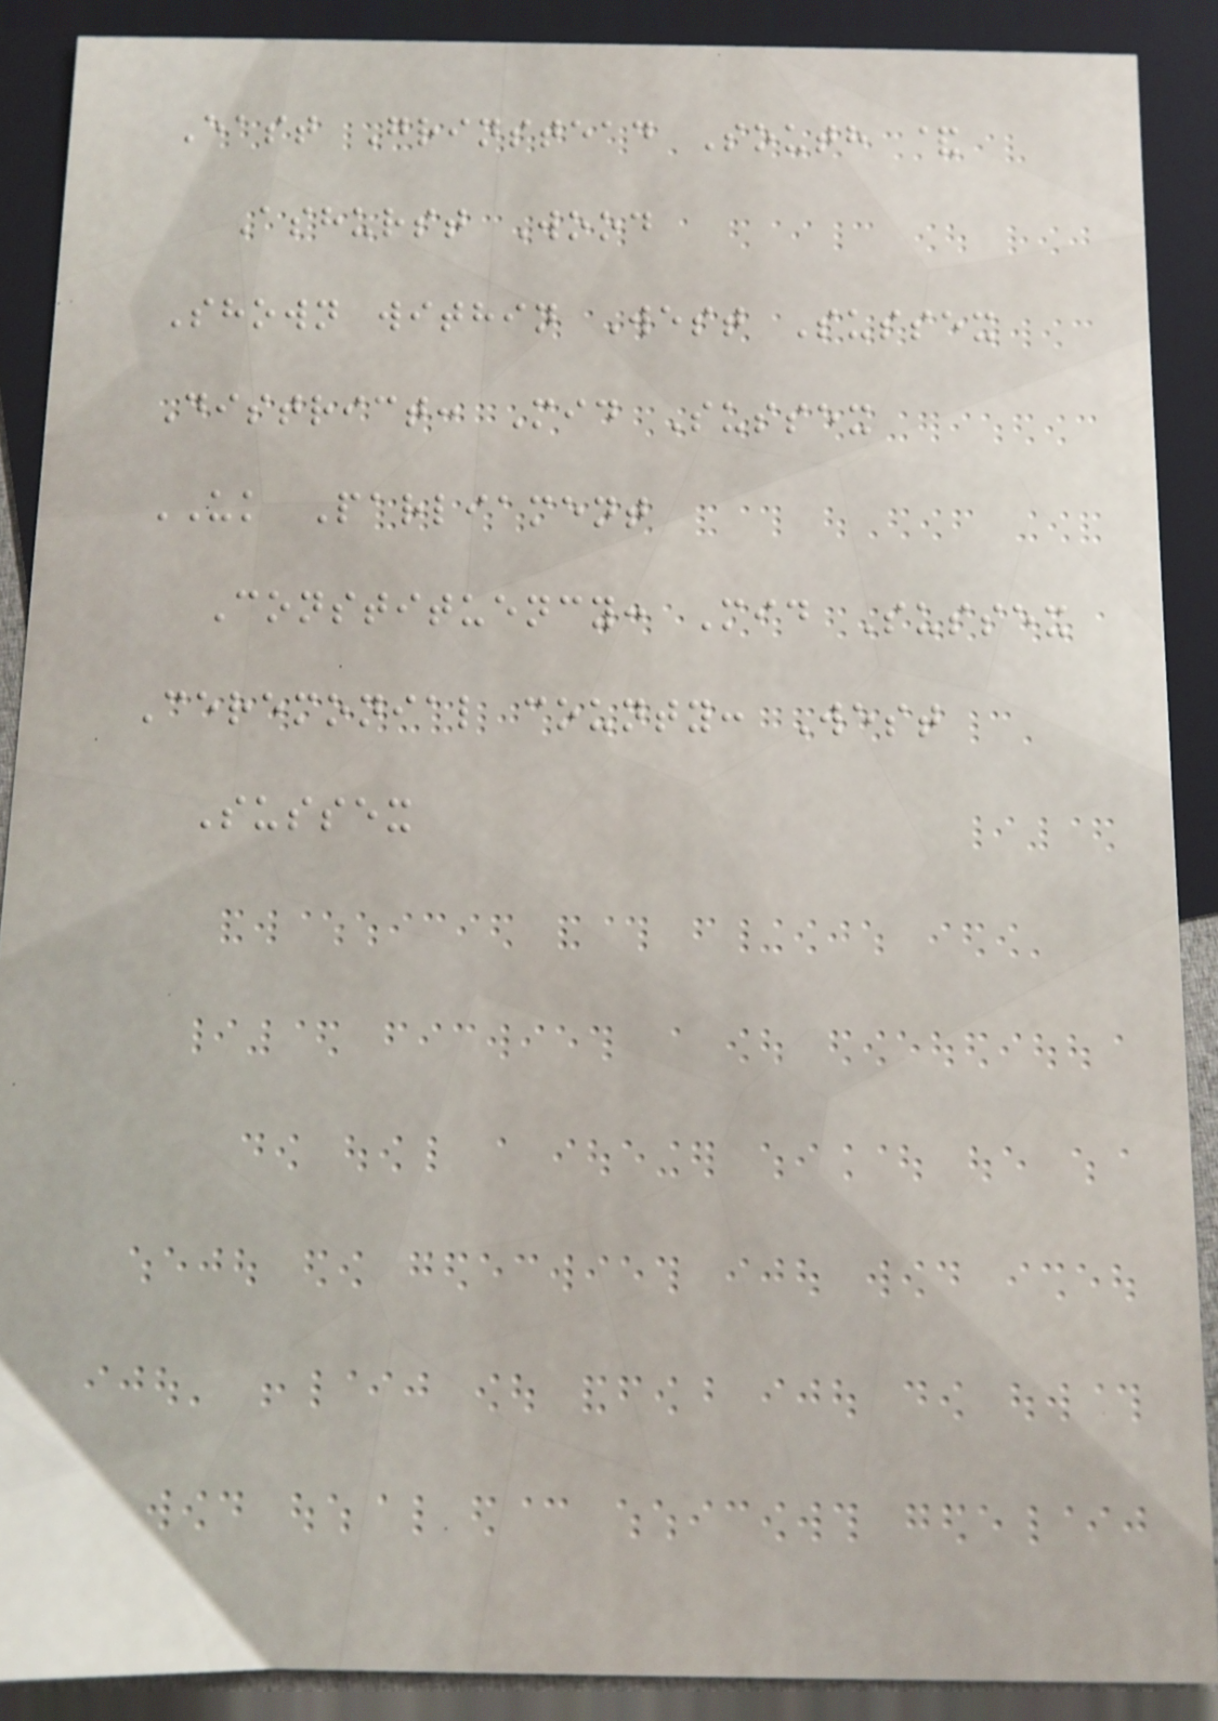East Grinstead South &
Ashurst Wood
Shown within West Sussex
District: Mid Sussex
UK Parliament
Constituency: Mid Sussex
Ceremonial county: West
Sussex
